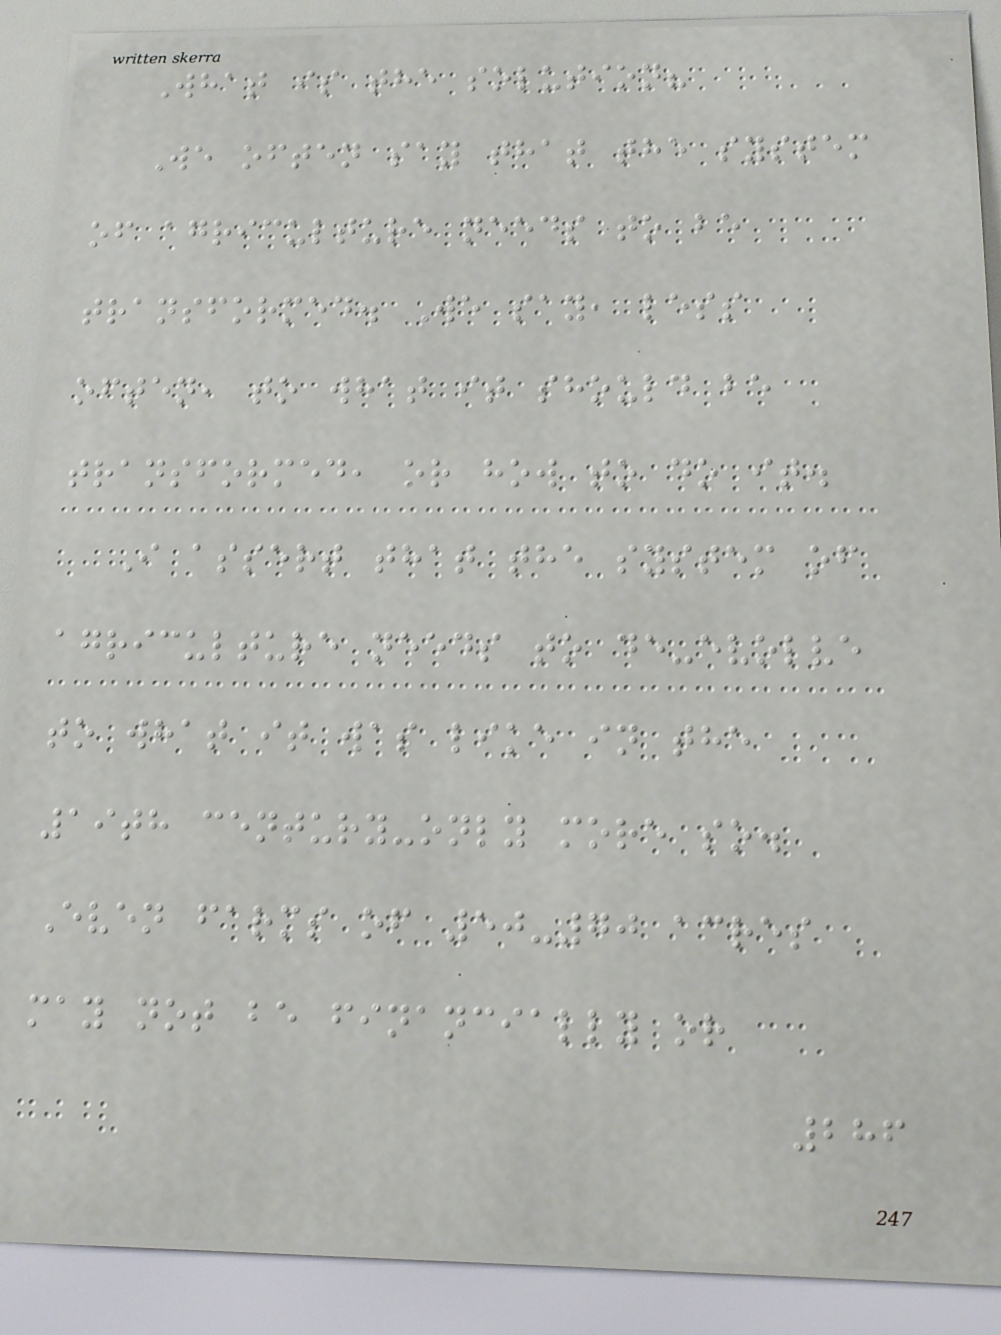What is the solution?
We often say that the system
of agriculture needs to be
transformed. We say, less
often, to what it should be
transformed, or how to do it.
I assert that the system of
agriculture needs to de-evolve
to what it was like in the
19th century-only more so.
Even farms of 50-70 acres
may not be financially or
286
